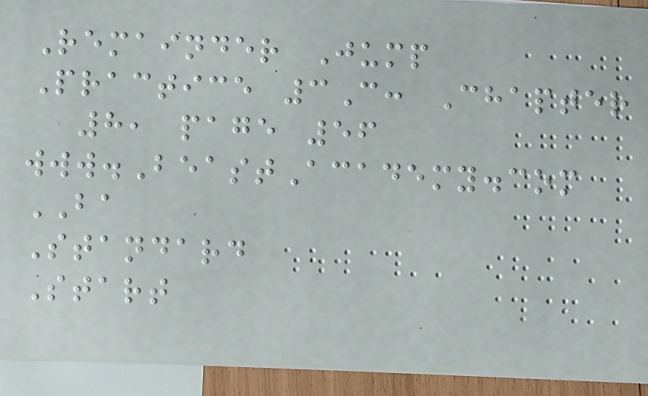Remainder Jump
Practice 3C: Chapter
8, page 56
www.BeastAcademy.com
BA
Standard
Start
